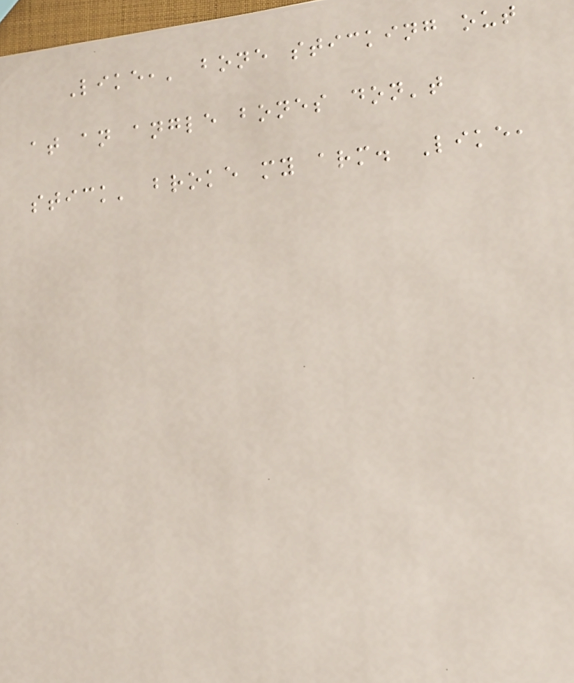Like,' bone sticking out
at an angle bones don't
stick' broke my arm. Like,
